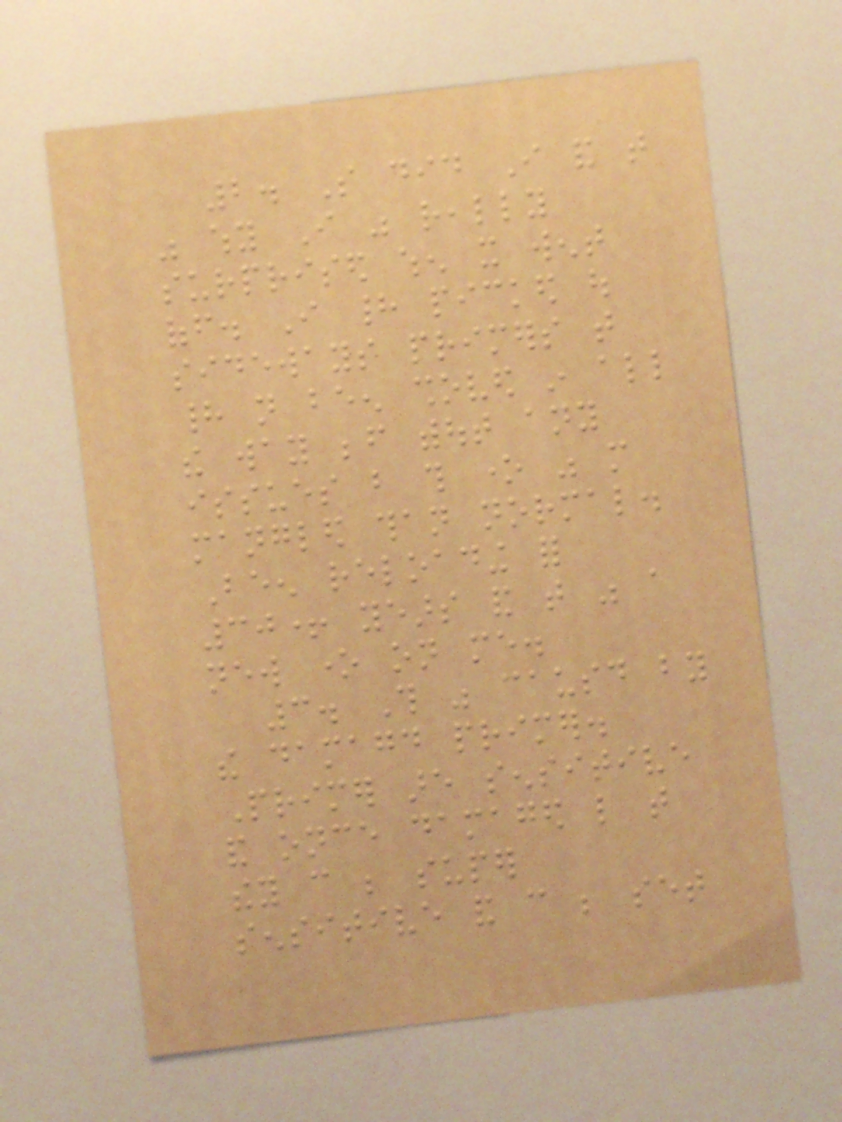2. So did I and that
was why I was really
surprised when it went
off. I had picked out
sideways primers that
had not been shoved in all
the way before without any
issues but this one was more
mangled than normal.
Been reloading for
30+ years and that was a
new one on me.
3. This was causd by
the damagd primer.
Primer are sensitive
and once damaged like that
they can be super
sensitive and can be set
